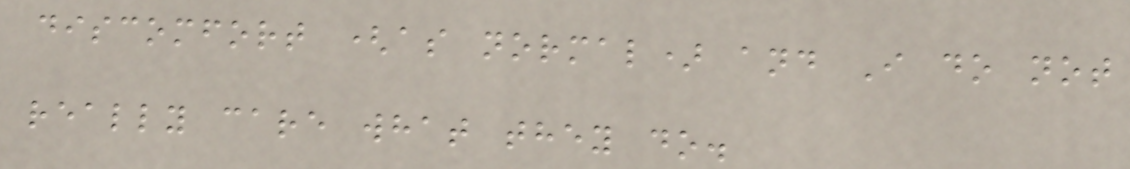discomfort (as normal) and I do not
really care what they do.
